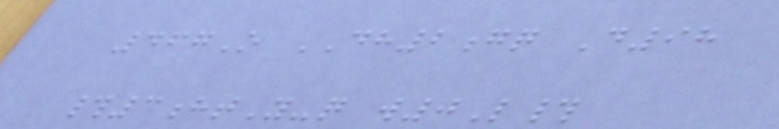467O DH2gq D98
#3htY-q w0L#
